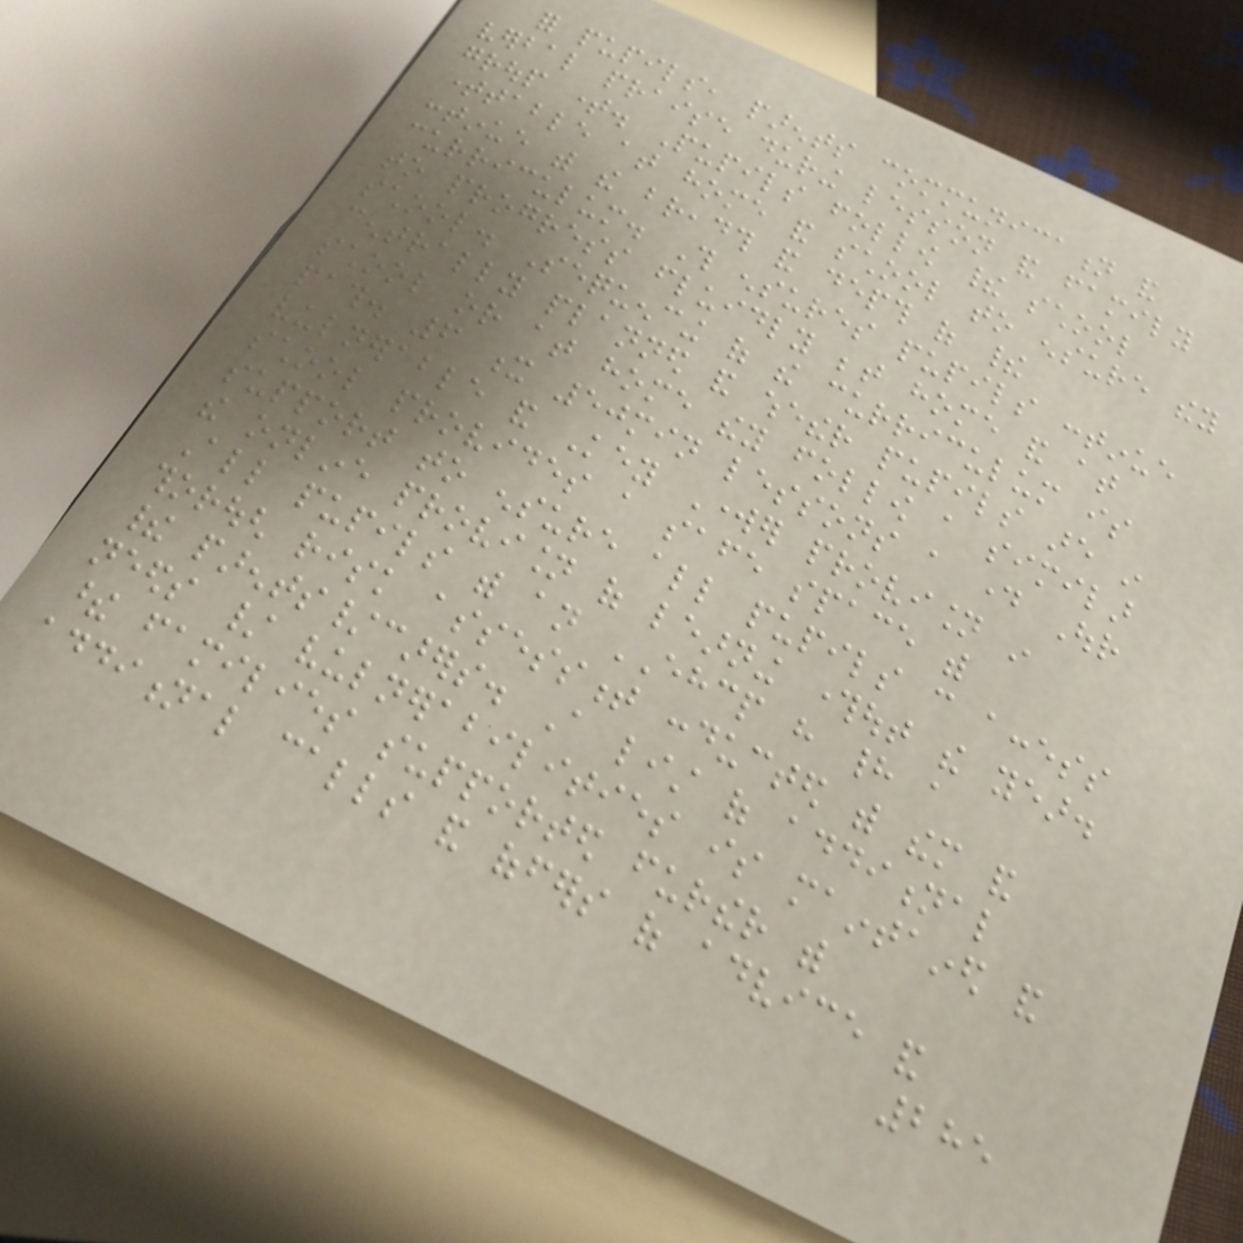for pupils, parents communication and
verbal praise during lesson and family
group time. Pupils follow their school
timetable at home and school to ensure they
continue with the breadth and depth of their
curriculum. This ensures pupils continue
to progress fluidly between home and at
school. Sequencing of the curriculum is
centrally planned and whether pupils are in
school or at home they follow a similar
path. 6 x 50min lessons a day Our
vulnerable and Key Worker provision in
school provides a safe space with
support to ensure all pupils can access
the online provision of learning throughout the year.
All pupils with an EHCP have had a
thorough risk assessment conducted with them and
their parents/carers. A list of additional
needs / vulnerabilities is maintained and
these families supported further with
additional calls and offers of advice and
285
